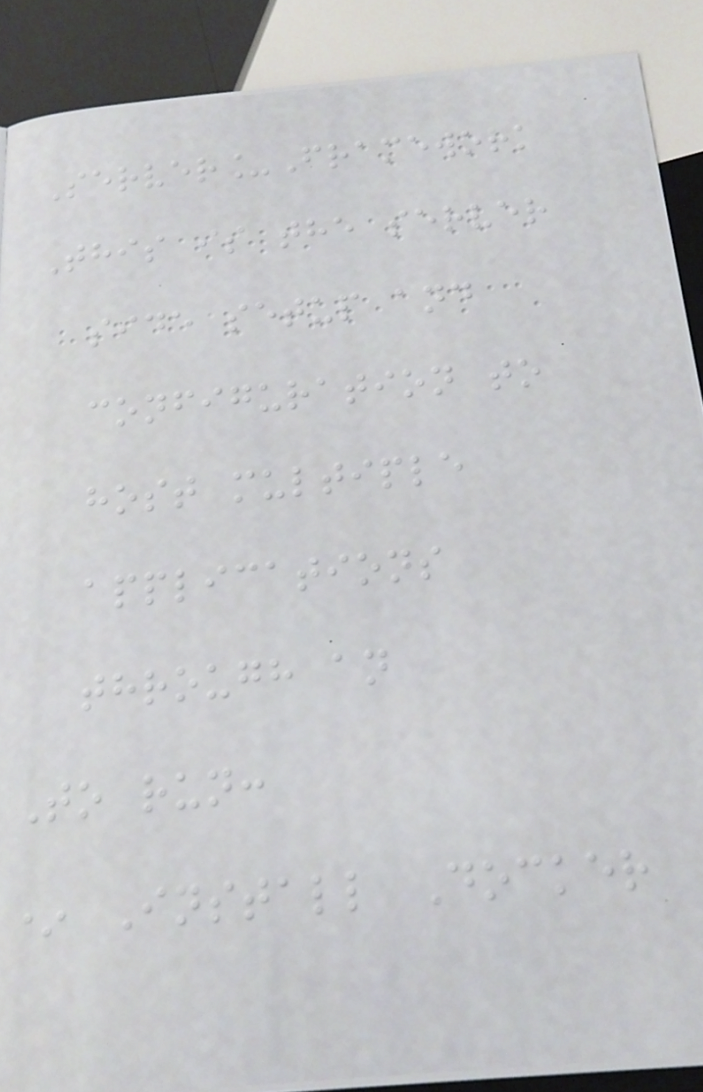Server_Framework
This is the server
side setup and
configuration to
host multiple
applications
through an
To run:
* Install Docker
